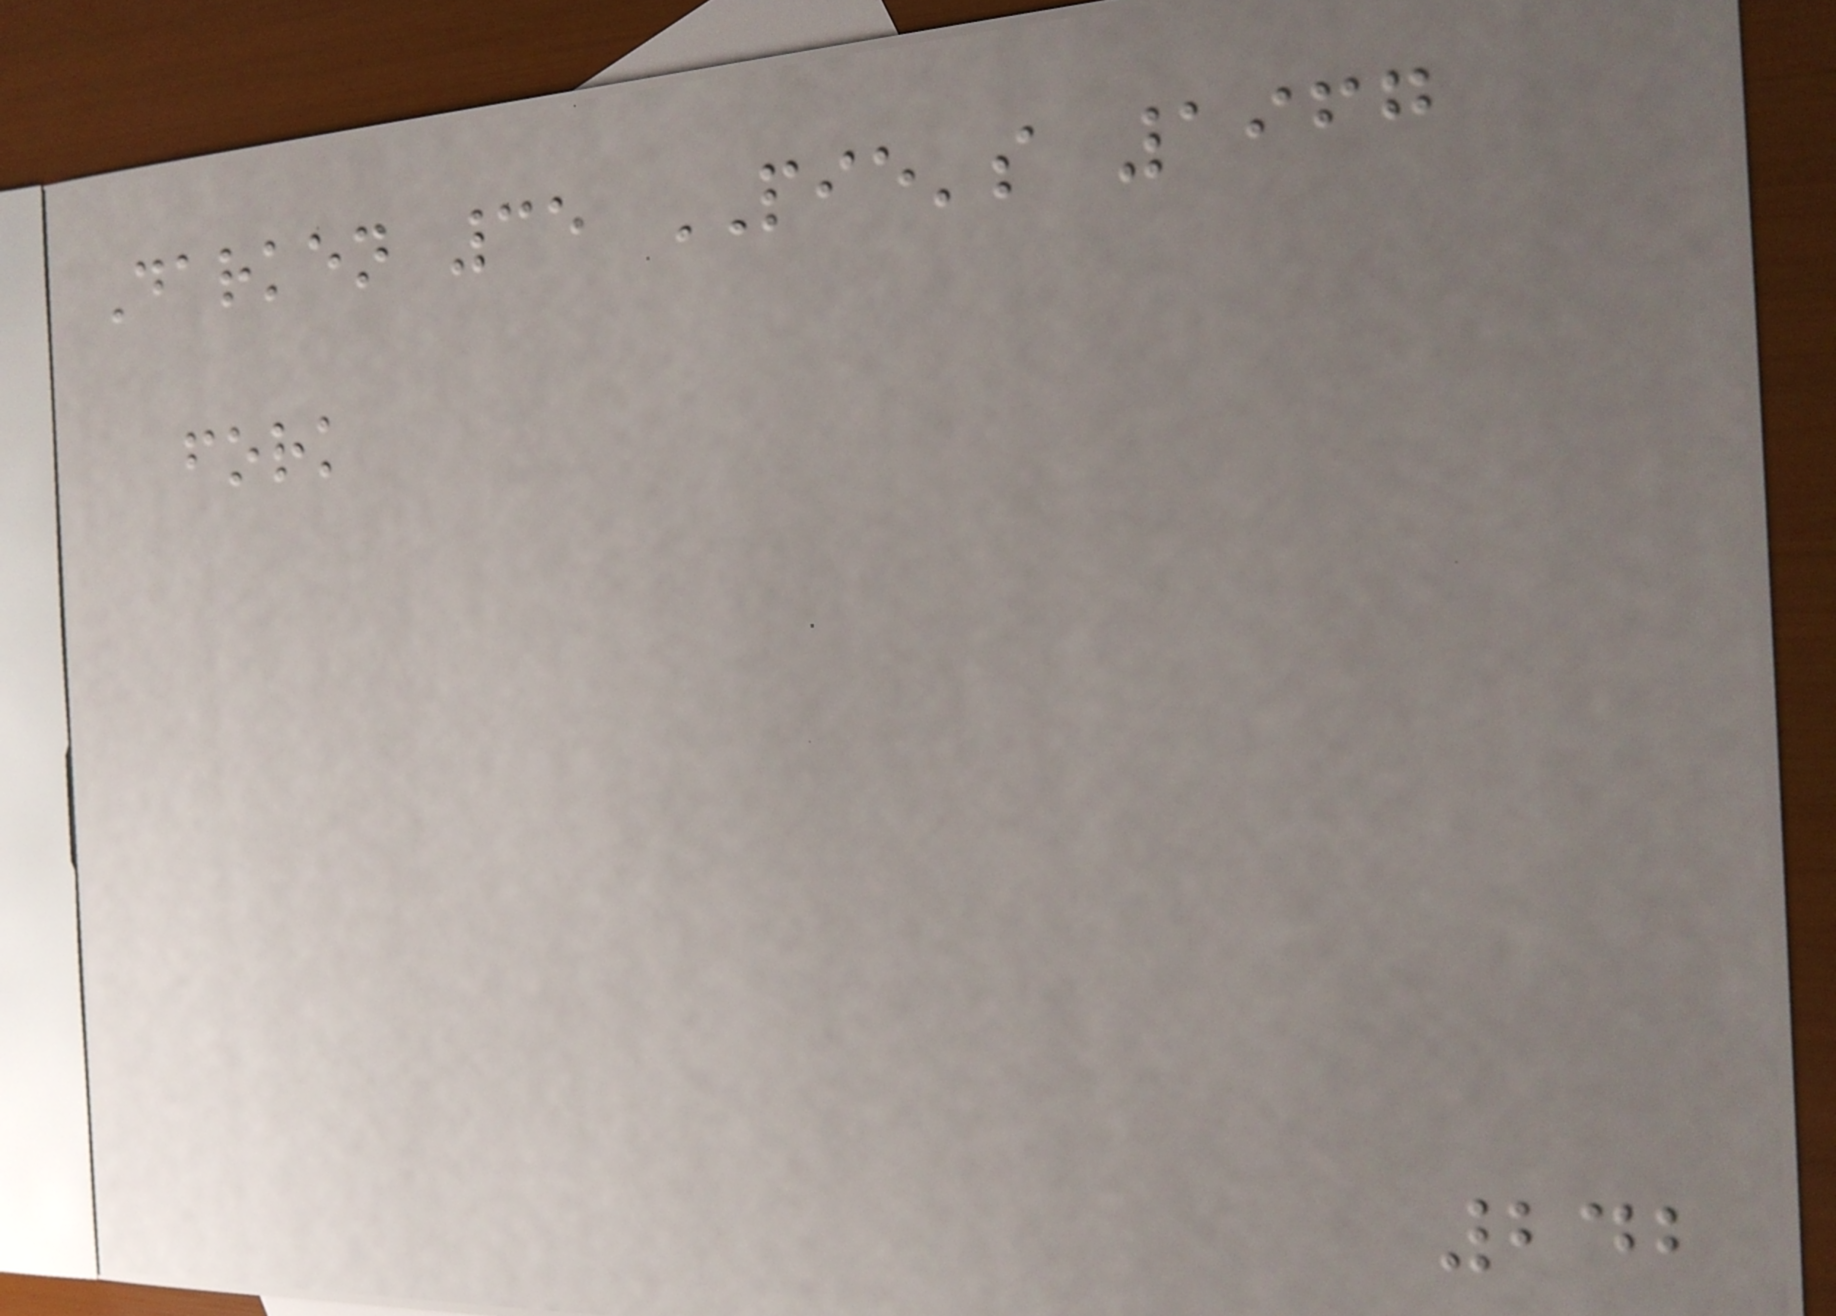Darken 35 PIE's 1967
fork
242
